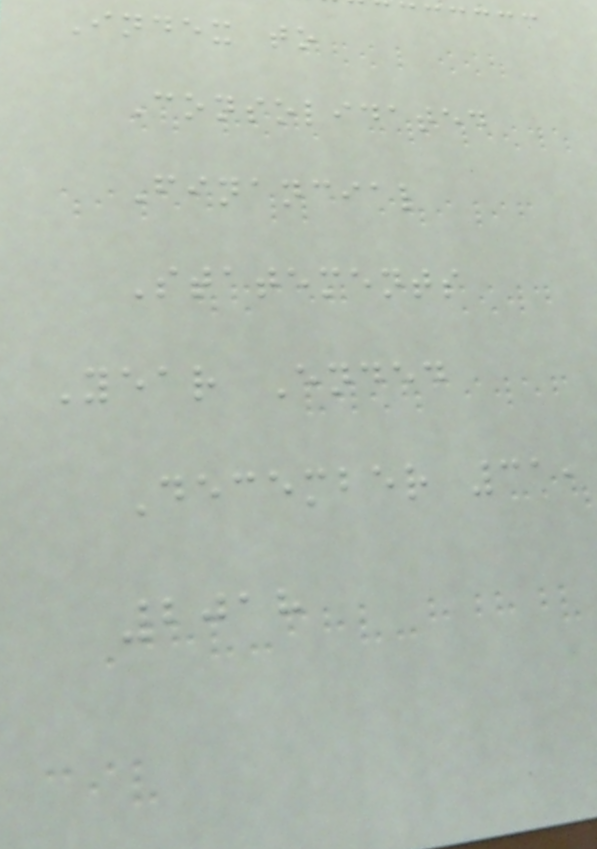Index to
Consolidated
Financial
Statements
Year Ended
December 31,
2018
